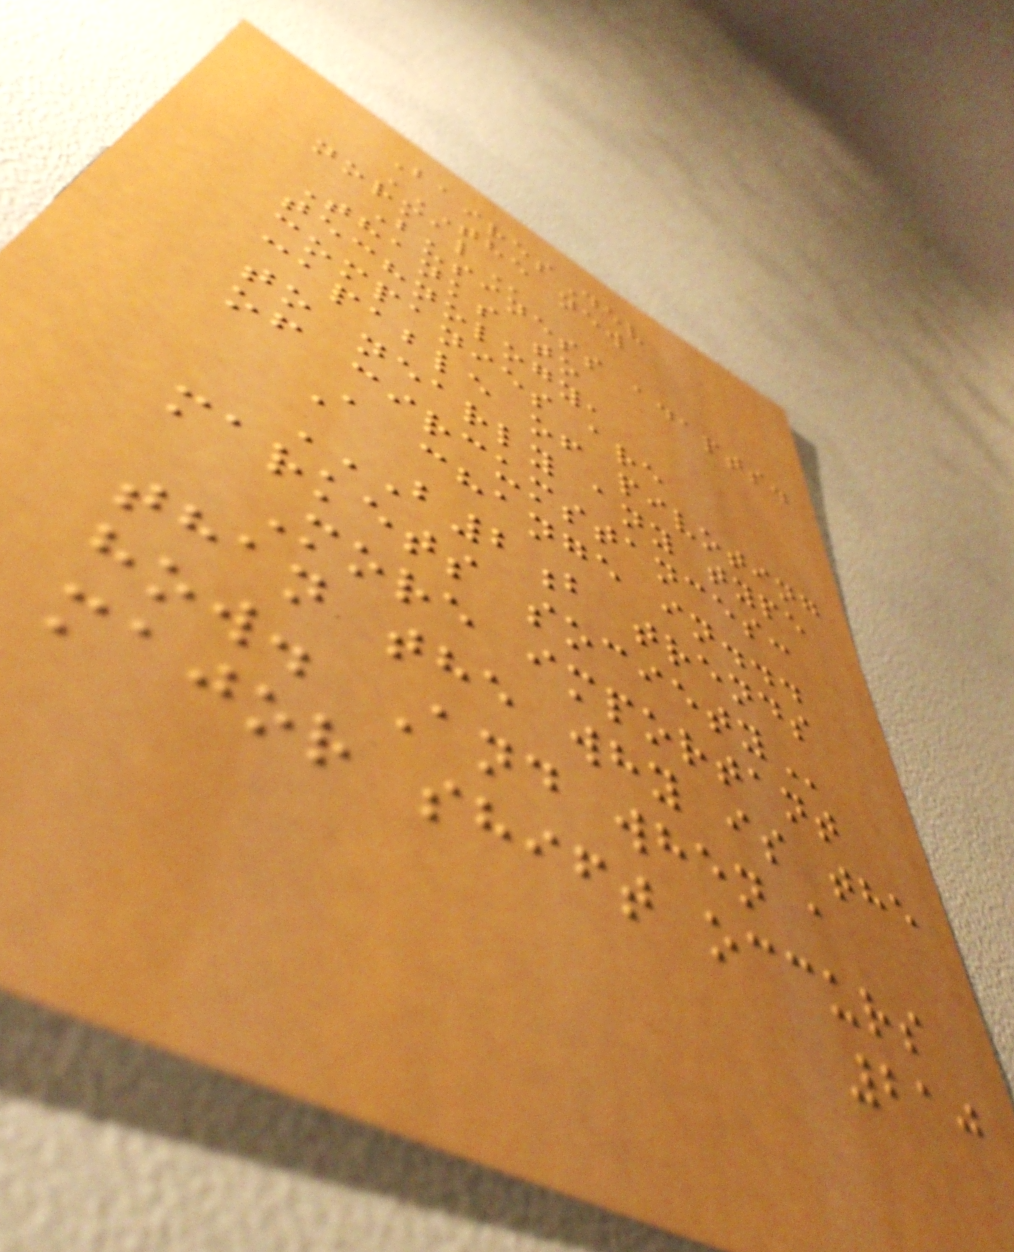BairesDev
THE NEW
NORMAL
Business adapts.
Thanks to
technology,
companies are
capable of pivoting
to nearly any type
of circumstances:
A change in...
B2B TRENDS
MARKETS SOCIETY
More important
than the why is the
how. And when a
major shift occurs
210
